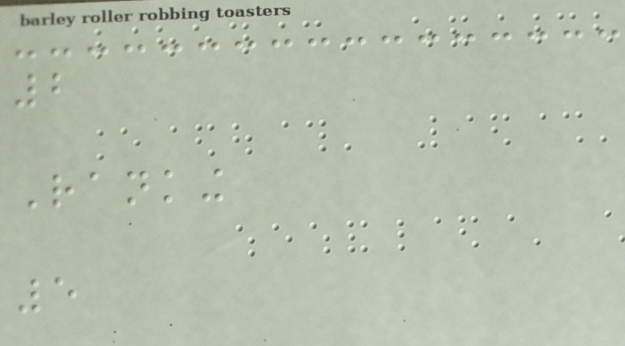2
Ranking
5
